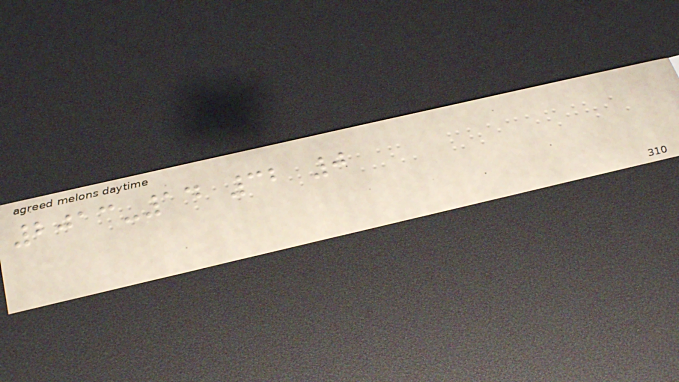2013-14 32 0
